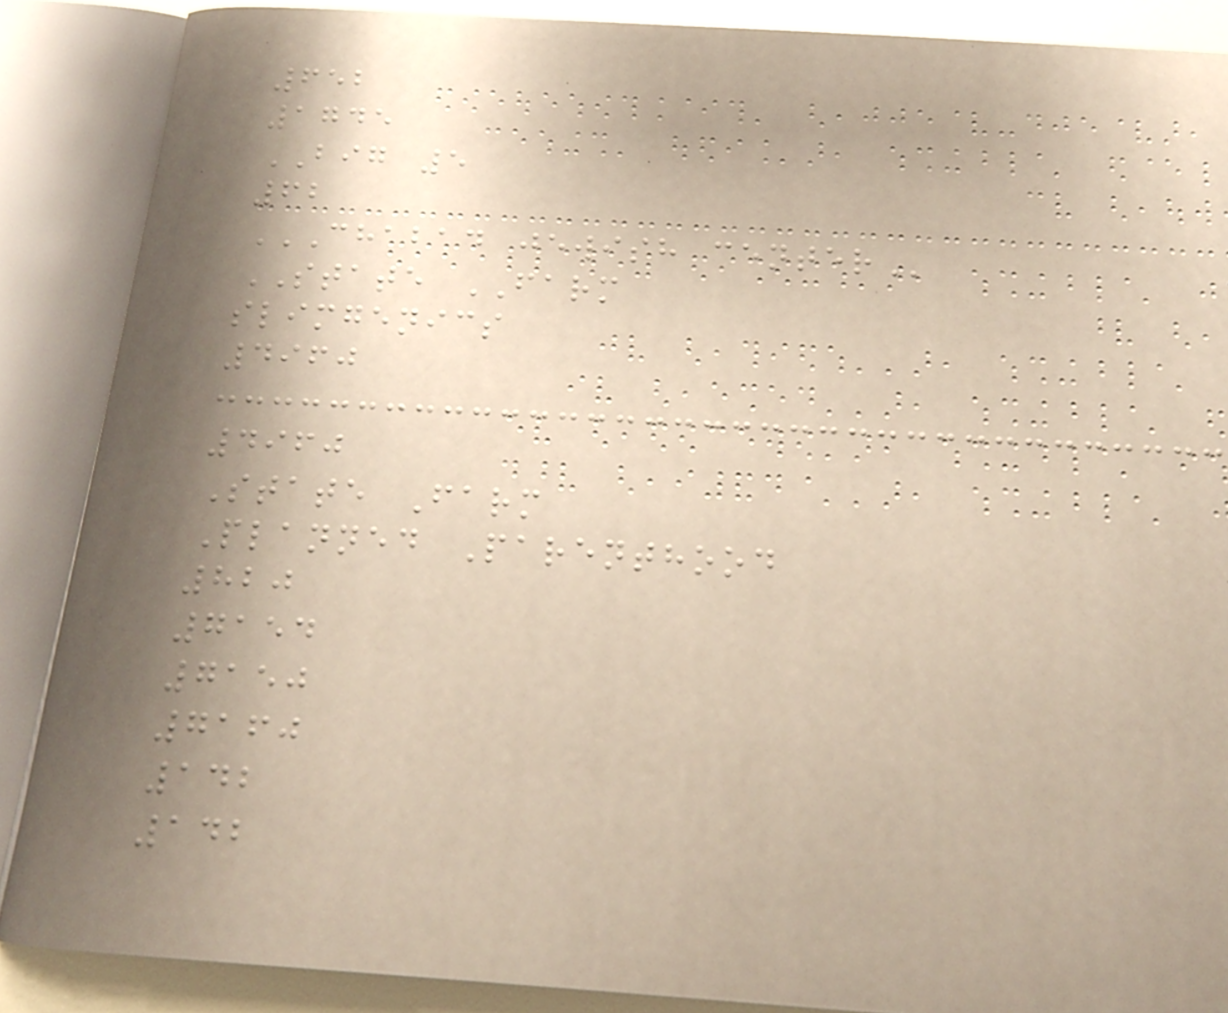652
1745
BIG 5
62
CHABAD JEWISH CENTER
STATE FARM
slimgenics
4960
4960
State Farm
Planned Parenthood
820
7154
7150
7160
142
142
